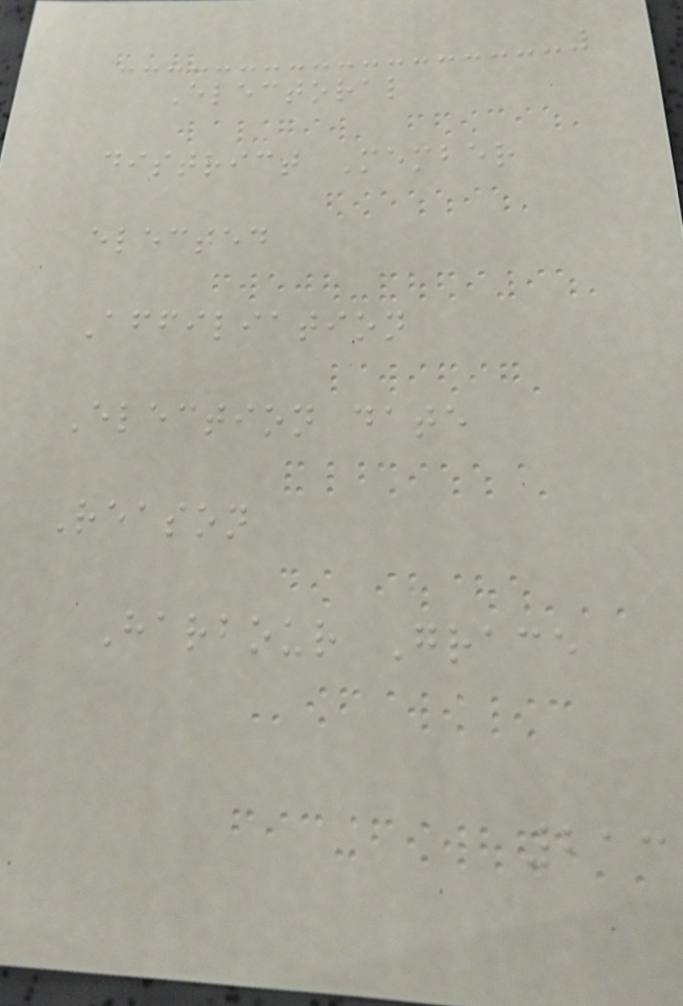Electoral
district Member
elected
Affiliation
Election date
Reason
Harbour Grace
213
